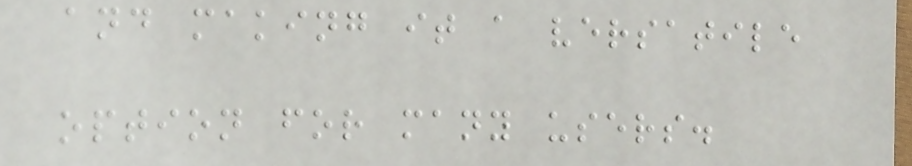and making it a versatile
option for many users.
